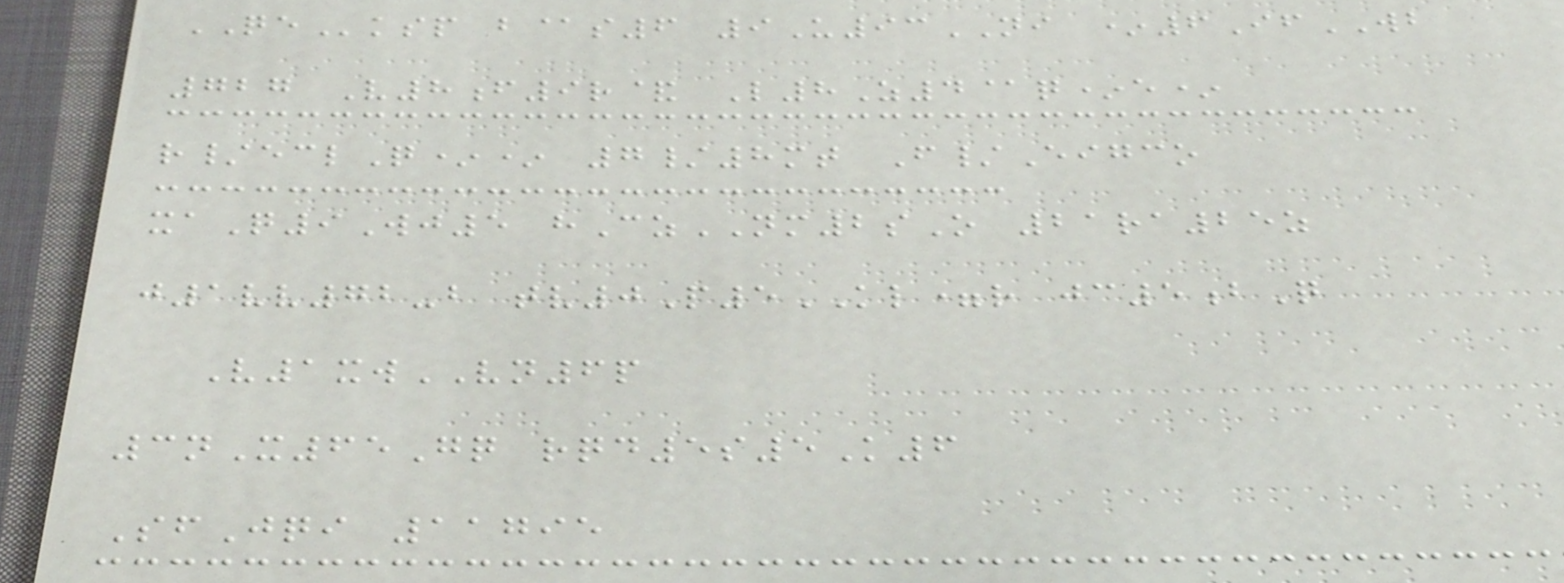QEksp b@s6 9U93NI *6IfWB
727 V8f9r& L8Z4@q*e*
r/eclQ** 7/8mt F/Eigco
xaQ9Wj5 hCzNM2sO 21ra25z
j1vv72-b tv0P5KL=r jc5bQ
V1xwVN6p
3nX65Gq rqd5s5K6
SfJqi 11795
